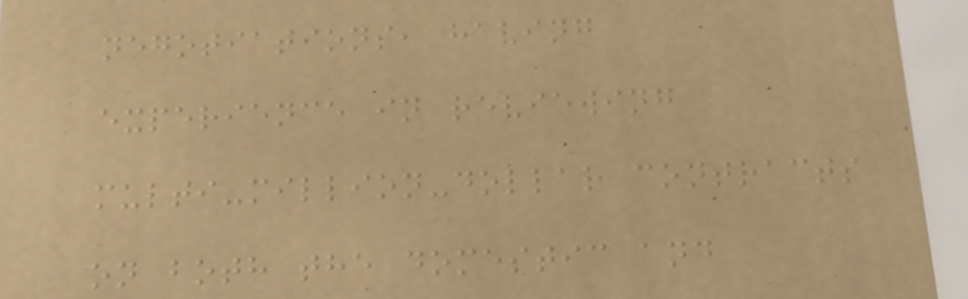negotiations, having
experience in reviewing
multi-million-dollar contracts
on both the domestic and
